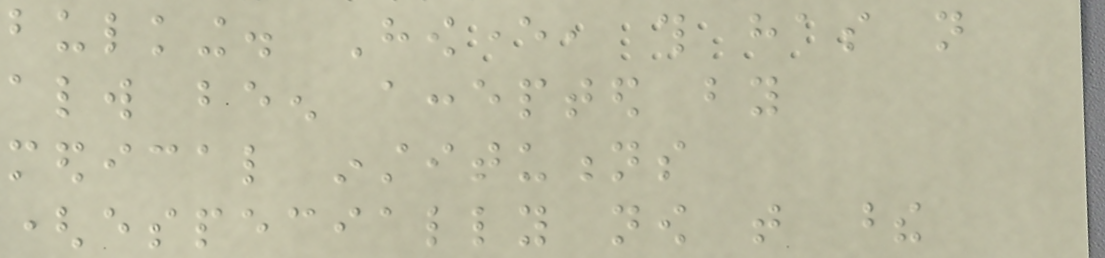bulking. However, this has not
always been accepted by
medical institutions
(especially now that these
